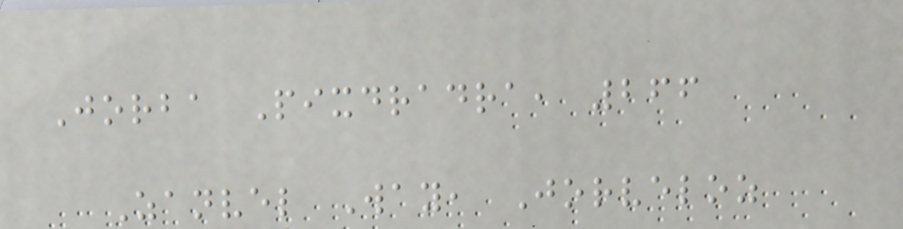Jorba Pixdradra, 266
Zanvel Way, Jorveloz
